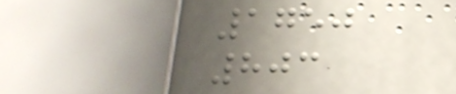1750
803
